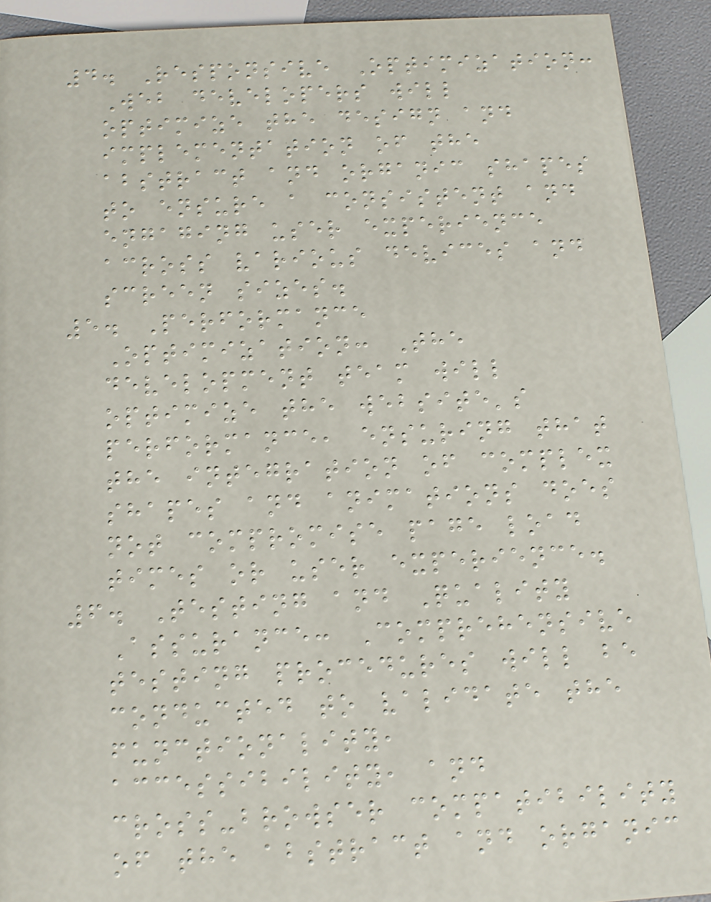4. Responsive Optimization:
Web developers will
optimize the design and
implementation of the
abstract and organic shapes
to ensure a consistent and
engaging user experience
across various devices and
screen sizes.
5. Performance
Optimization: The
development team will
optimize the website's
performance, ensuring that
the integration of complex
shapes and animations does
not compromise page load
times or user experience.
6. Testing and Quality
Assurance: Comprehensive
testing procedures will be
conducted to validate the
functionality,
accessibility, and
cross-browser compatibility
of the abstract and organic
